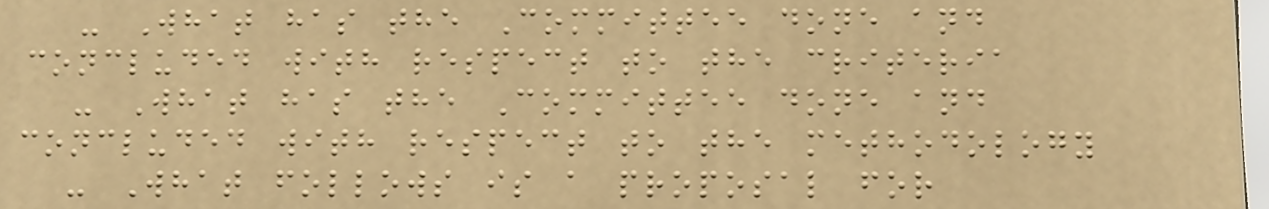- What has the Committee done and
concluded with respect to the criteria
- What has the Committee done and
concluded with respect to the methodology
- What follows is a proposal for
